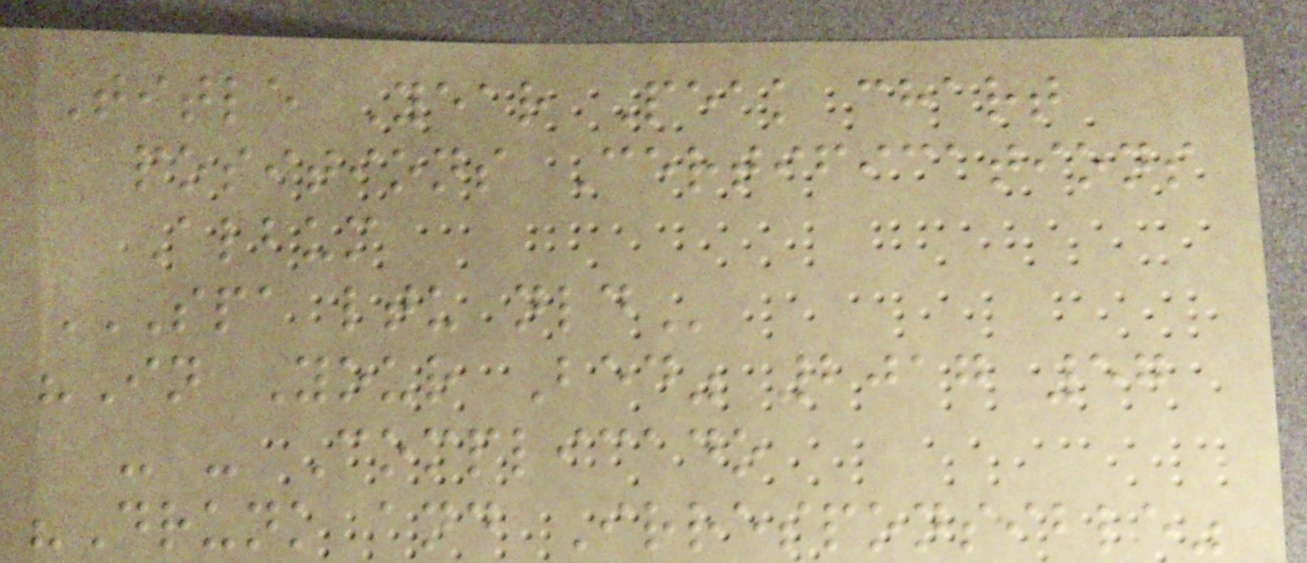Title Year Peak chart
positions Certifications
Album
SPA LTU NLD
"In Your Bed" 2017 57
- - Complicado
"Drunk and Irresponsible"
